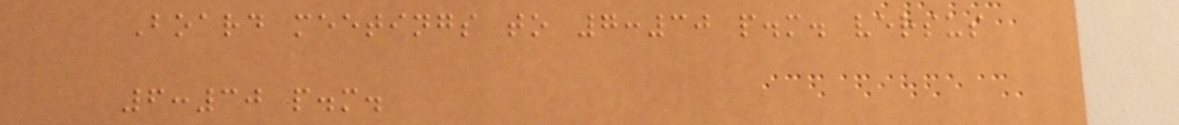Board meetings to 7:30 p.m. versus
6:30 p.m.
